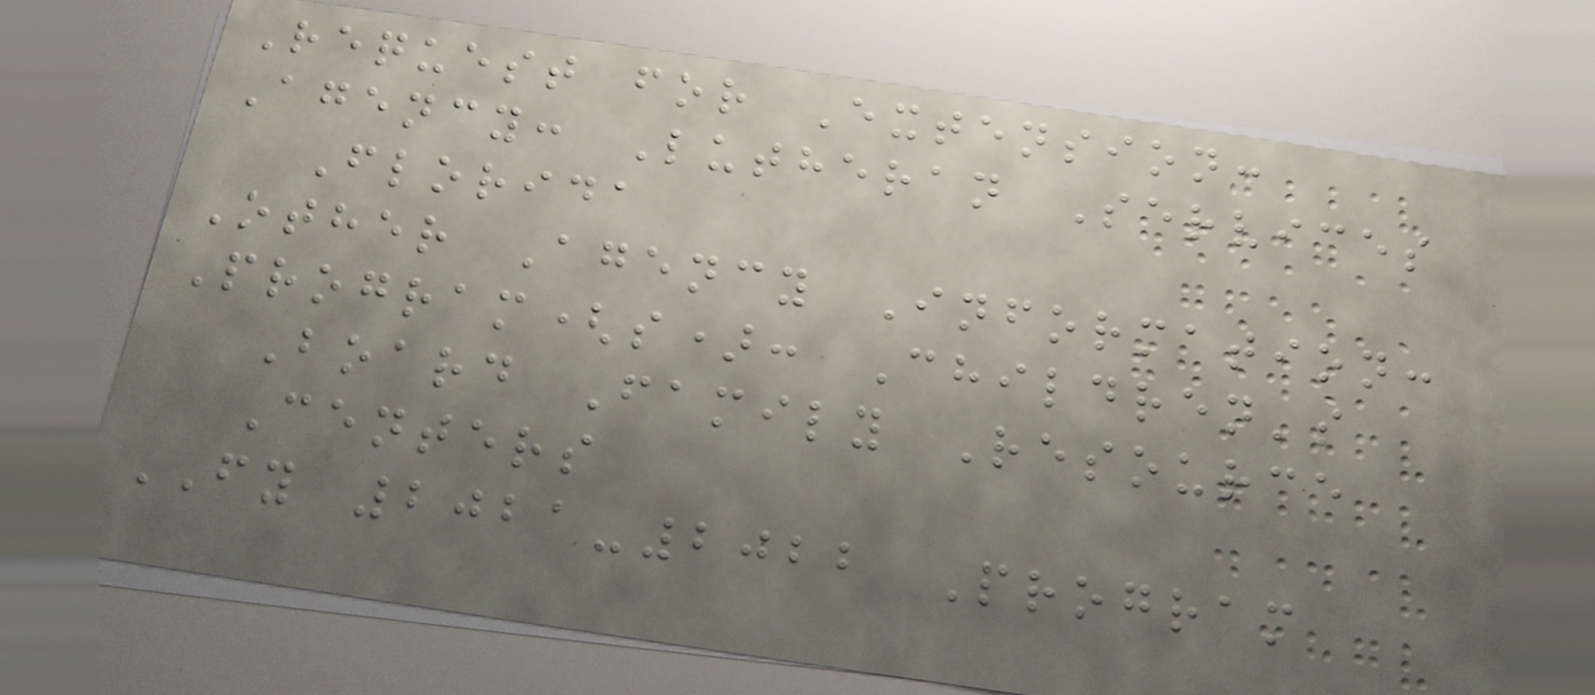Request for Extension:
Agency: Lutheran Services
Florida
Other Agency Information:
Program(s): Children's
Board Family Resource
Centers
FY 2021-2022 Program
